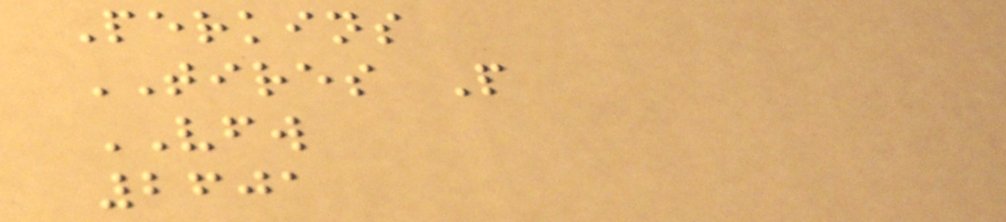Perkins
TIRES P
VFW
2601
